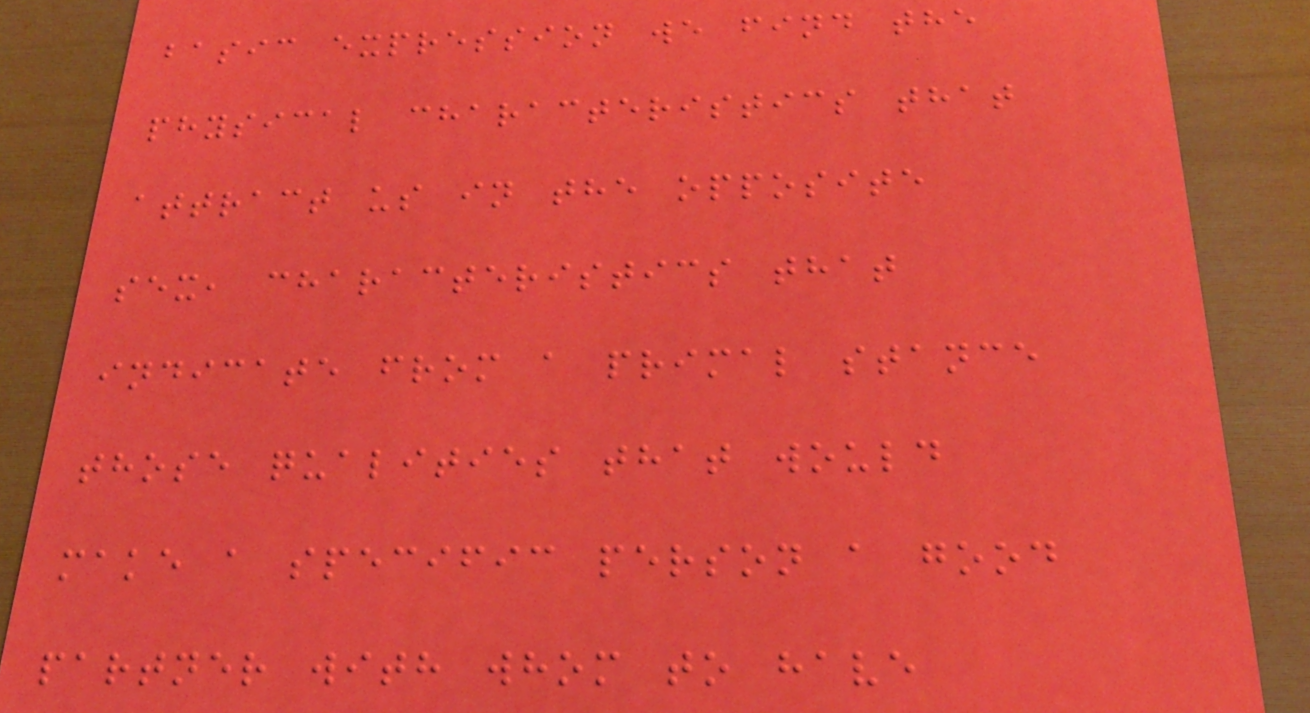basic expression we find the
physical characteristics that
attract us in the opposite
sex, characteristics that
indicate from a primal stance
those qualities that would
make a specific person a good
partner with whom to have
